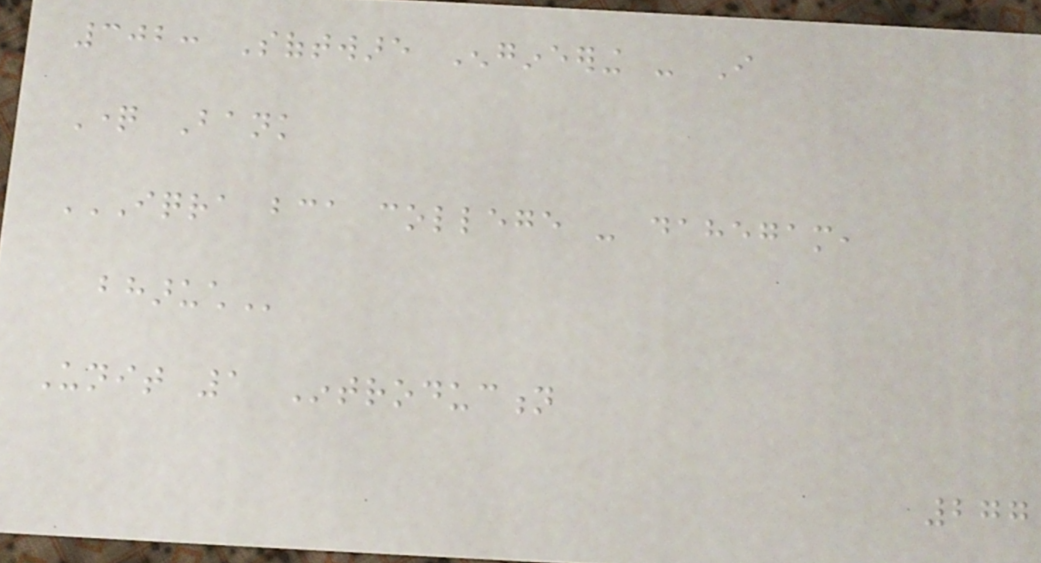302: Software Engineering - I
Question Bank
IQRA BCA COLLEGE - DAHEGAM,
BHARUCH
Unit 1 Introduction
277
